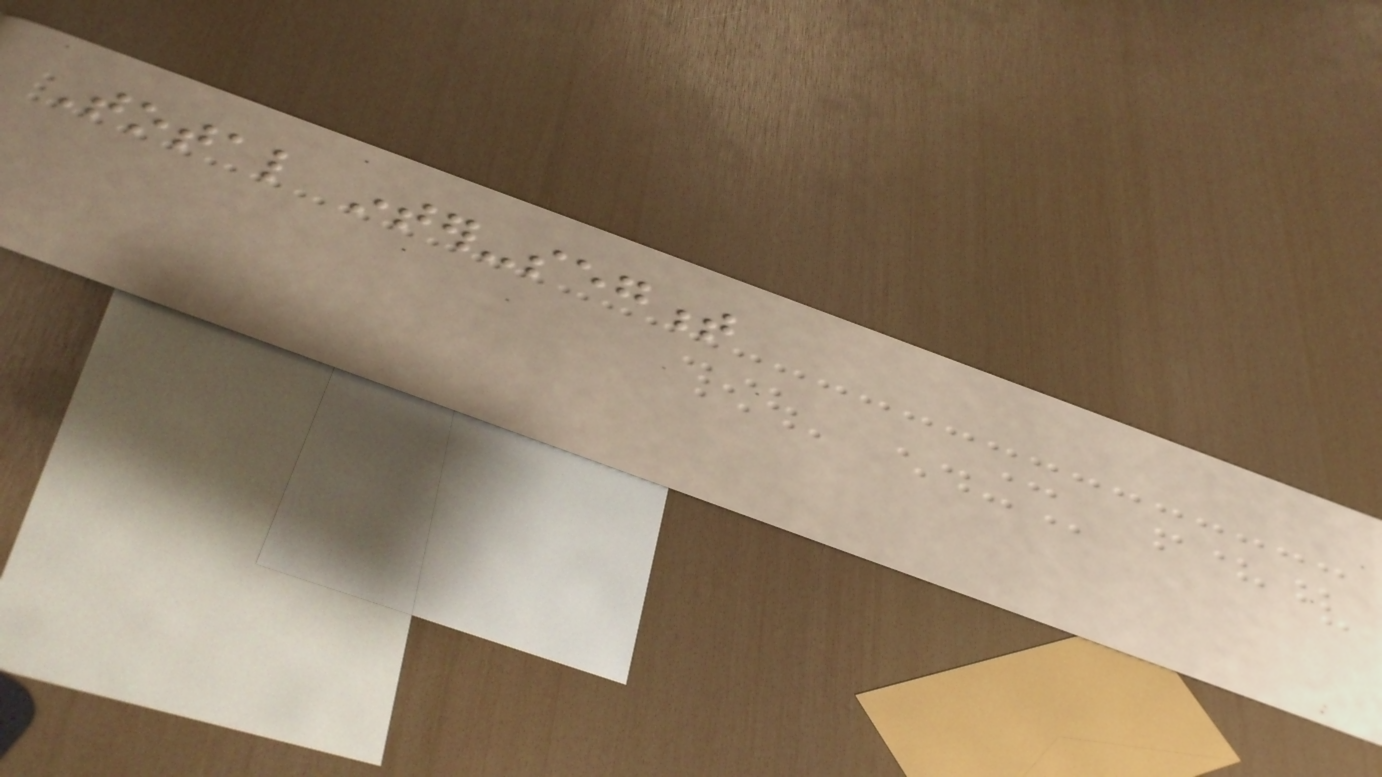Total inter-segment
